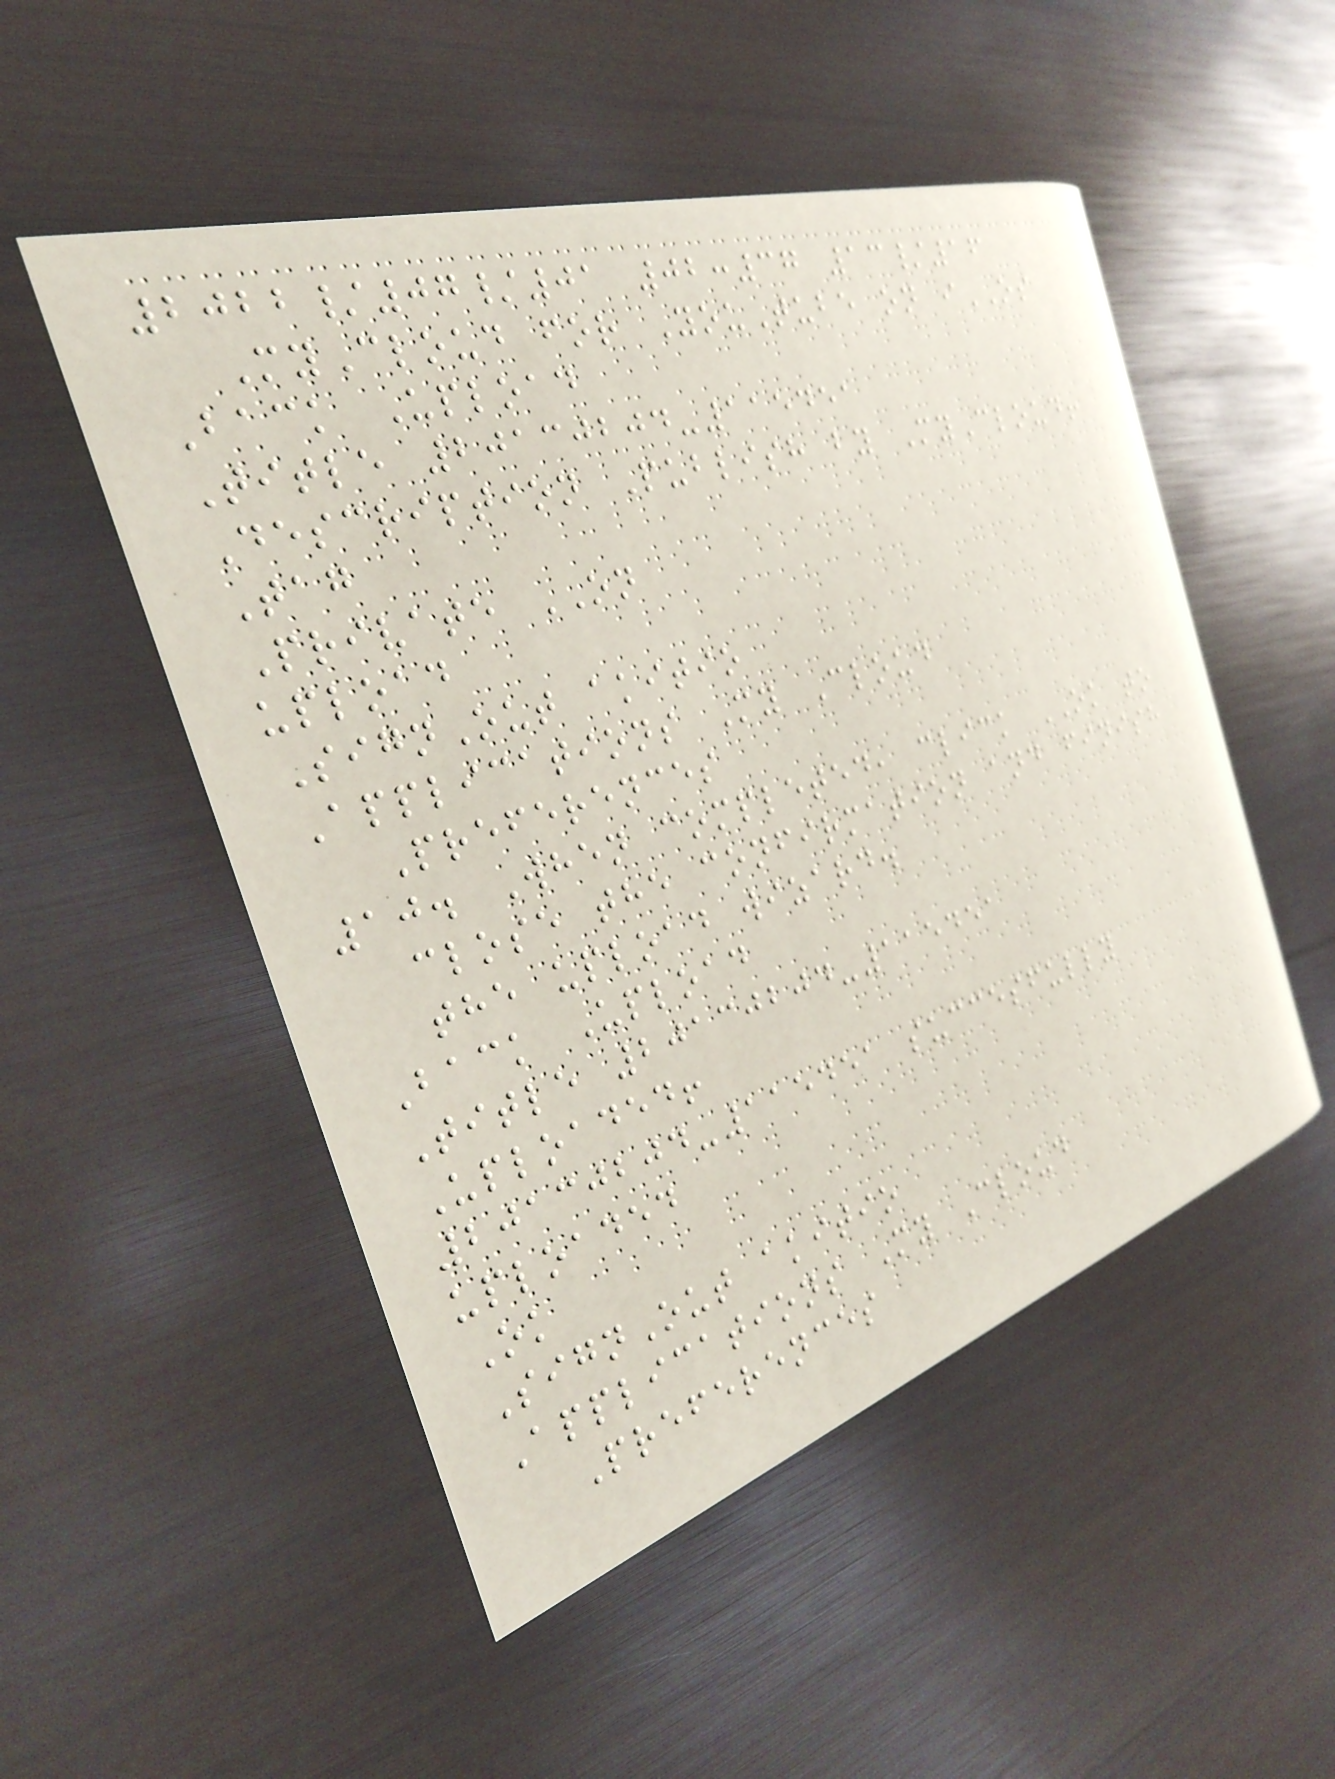2022/07/01 02:37 13/16
MyCloud for YouTube on iOS
Back Upload
Title 20130204-115451
Description Publish by MyCloud!
Tag
Private ON
upload
SignOut akitio
Applications My Cloud
Preferences
10. When completed, click OK to
close the confirmation and finish
the upload wizard.
Back Upload
Title 20130204-115451
Uploaded!
20130204-115451 succesfully
uploaded
Ok
SignOut akitio
Applications My Cloud
Preferences
